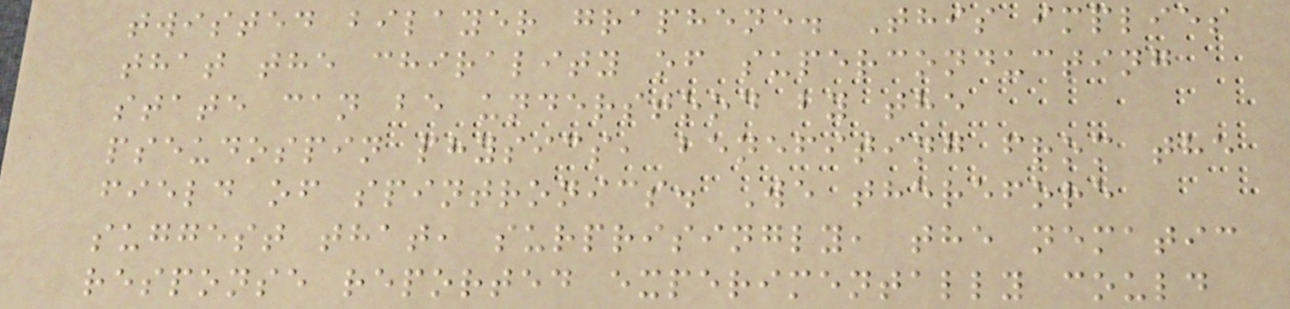twisted bilayer graphene. This implies
that the chirality of superconducting
state can be understood by the
pseudospin physics, benefiting from the
field of spintronics. We therefore
suggest that, surprisingly, the nematic
response reported experimentally could
